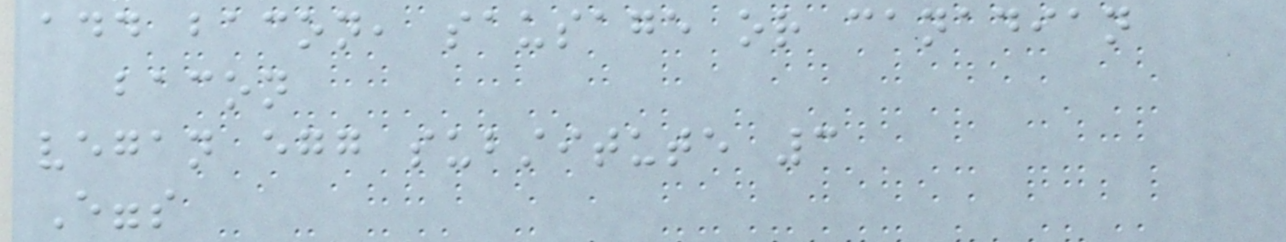add bacon, sausage or canadian
bacon
vegan egg substitute 3
Eggs
